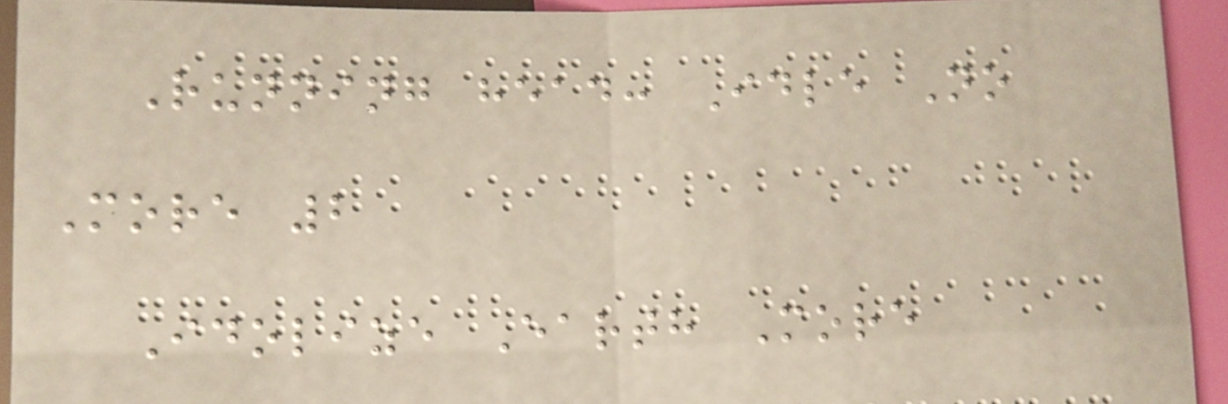Running head: Idle No
More 2
Idolize Earth More
